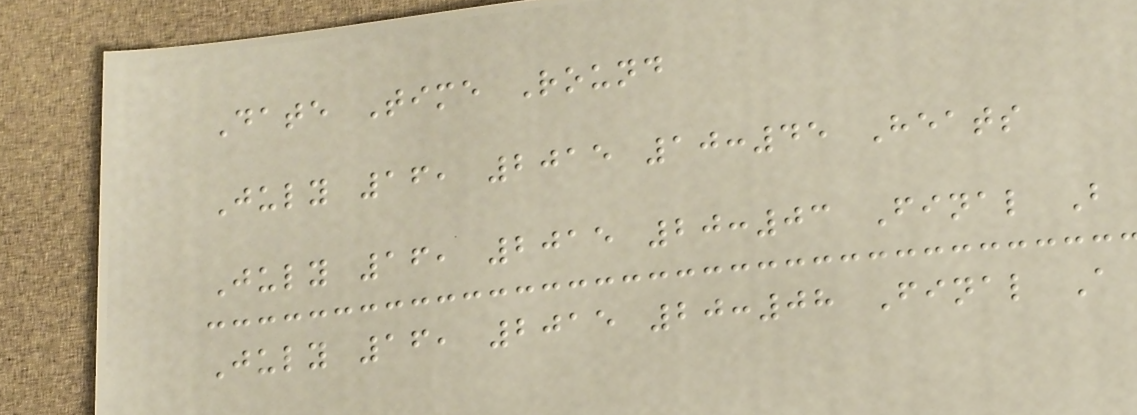Date Time Round
July 16, 2015 10:45 Heats
July 16, 2015 20:03 Final B
July 16, 2015 20:08 Final A
